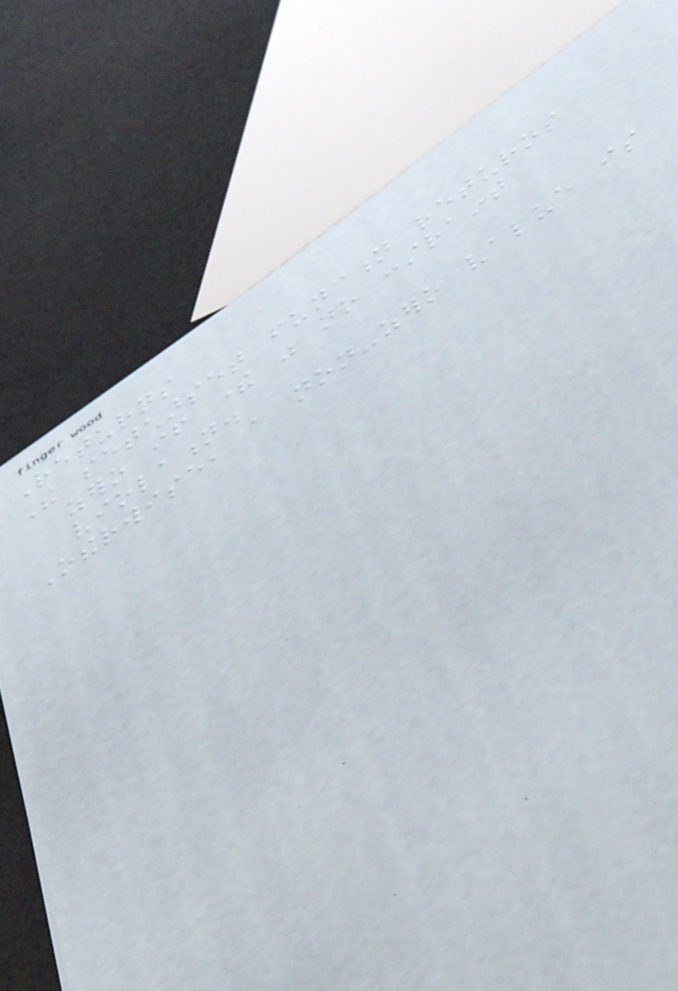Returns
The setcharset function returns
zero if there was no constraint
violation.
Otherwise, a non-zero value is
